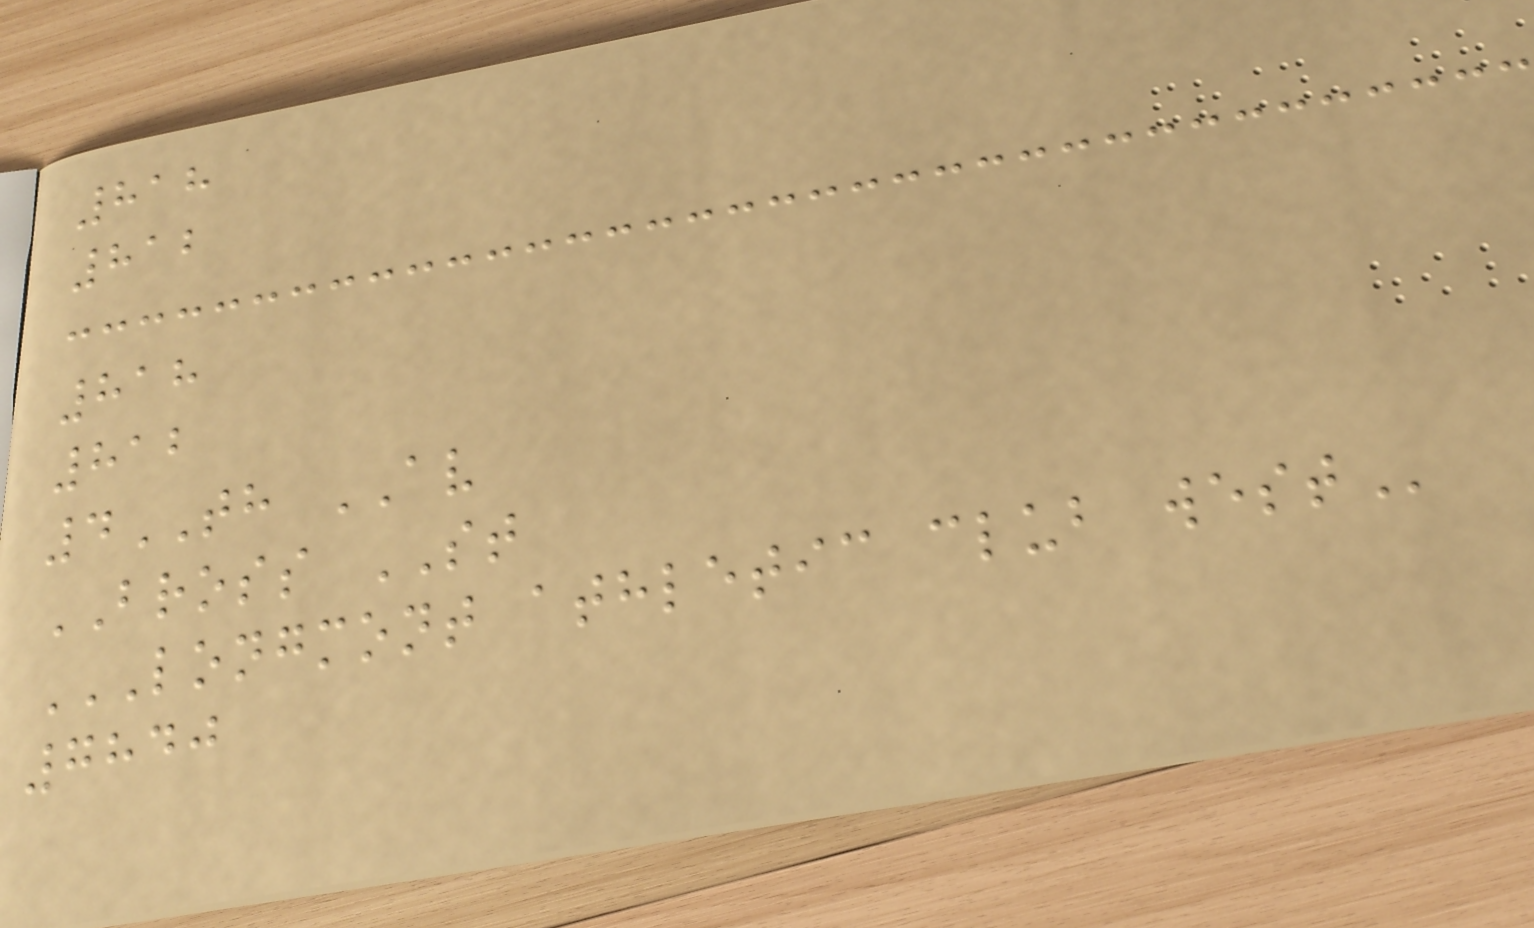818
812
818
812
4TH AV
BROSS ST
LONGMONT ATHLETIC CLUB WEST
7840
